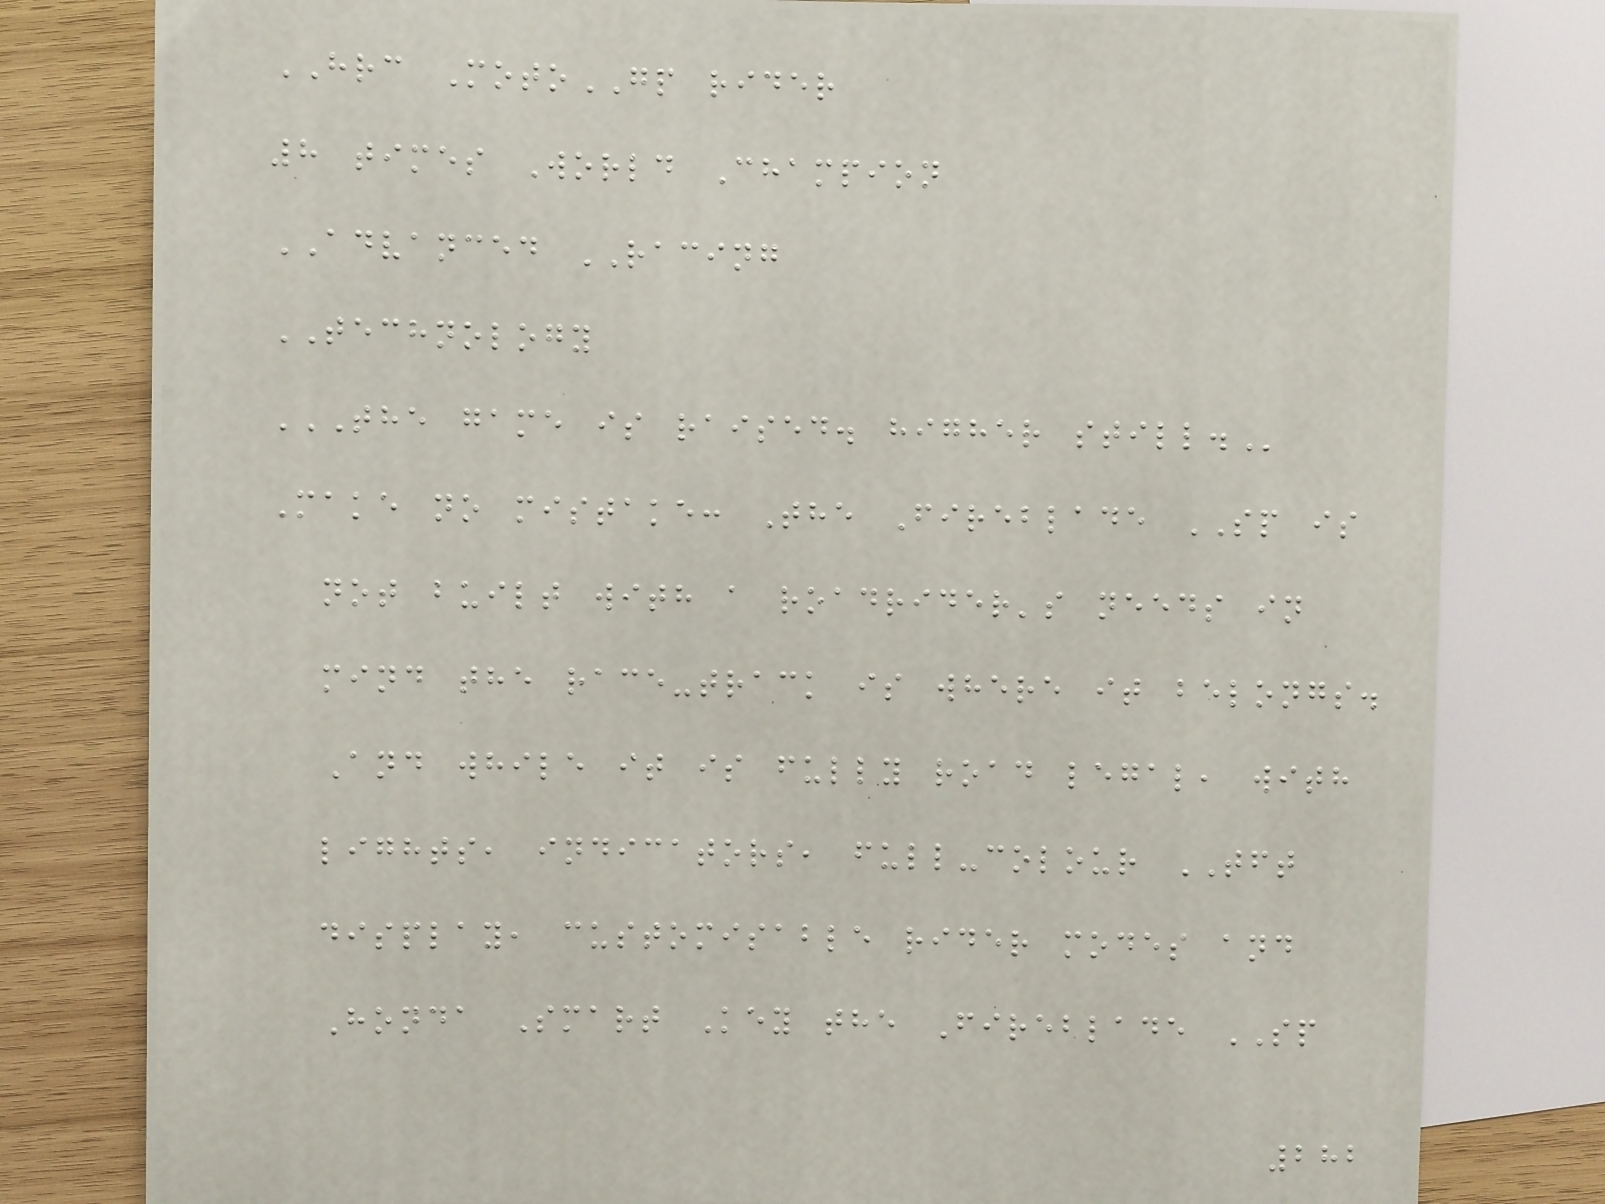HRC MotoGP rider
8 times World Champion
ADVANCED RACING
TECHNOLOGY
THE GAME IS RAISED. HIGHER STILL.
Make no mistake: The Fireblade SP is
not built with a roadrider's needs in
mind the race-track is where it belongs.
And while it is fully road legal, with
lights, indicators, full-colour TFT
display, customisable rider modes and
Honda Smart Key the Fireblade SP
282
